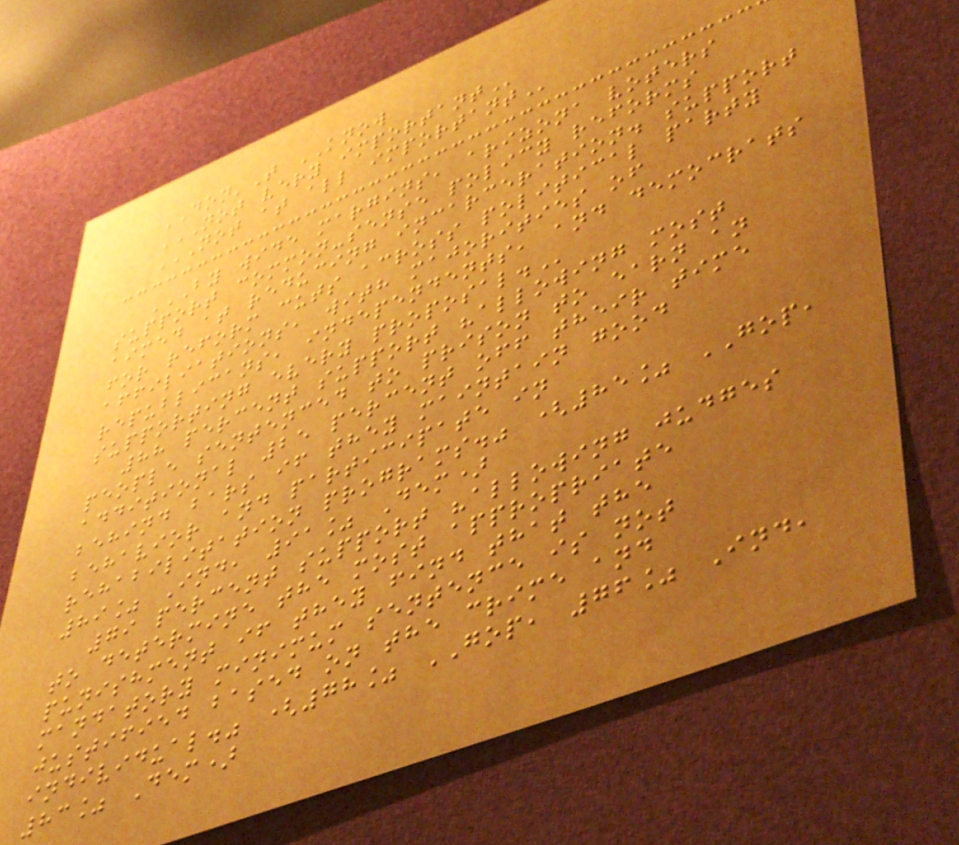DON'T KNOW
NOT VERY IMPORTANT
NOT AT ALL IMPORTANT
BY WIDE MARGINS, ARIZONA VOTERS
SUPPORT COMMON-SENSE POLICY REFORMS
AIMED AT REDUCING INCARCERATION. SUPPORT
FOR REFORM CUTS ACROSS POLITICAL PARTY
AFFILIATIONS, WITH MAJORITIES OF
REPUBLICANS, INDEPENDENTS, AND DEMOCRATS
SUPPORTING EVERY PROPOSAL.
88 percent support "allowing most
people sentenced to prison to earn an
additional 25 percent off their time
behind bars if they maintain good
behavior and participate in
rehabilitation programs." (85% GOP,
89% Ind, 91% Dem)
79 percent support "allowing judges
to determine the most appropriate
punishment if they find that the
mandatory minimum sentence is not
justified based on the crime and
individual." (78% GOP, 76% Ind,
83% Dem)
